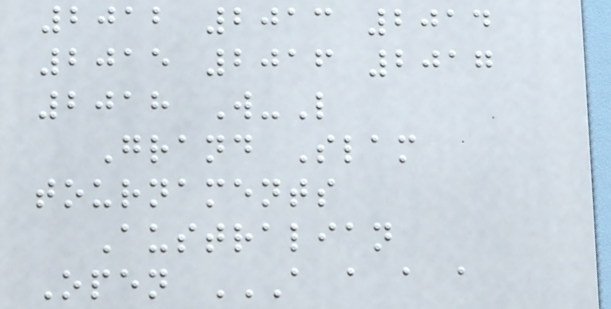2012 2013 2014
2015 2016 2017
2018 W-L
Grand Slam
tournaments
Australian
Open A A A A
